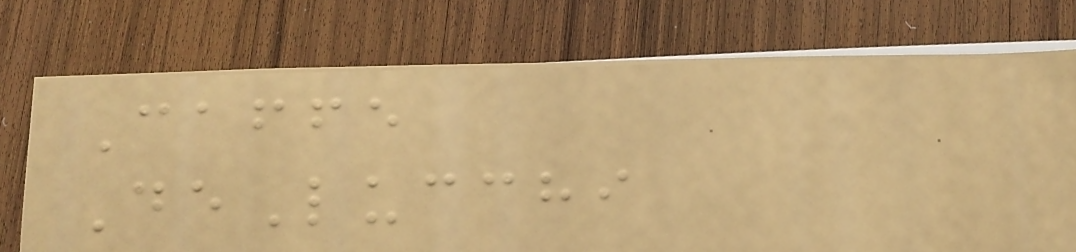Caffe
DeLucchi
